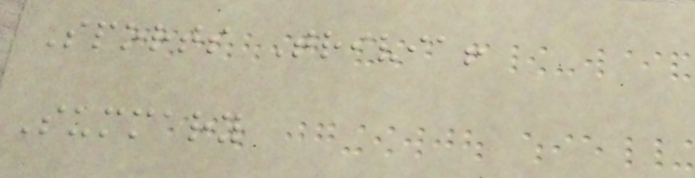Sports Trivia!
Summary
